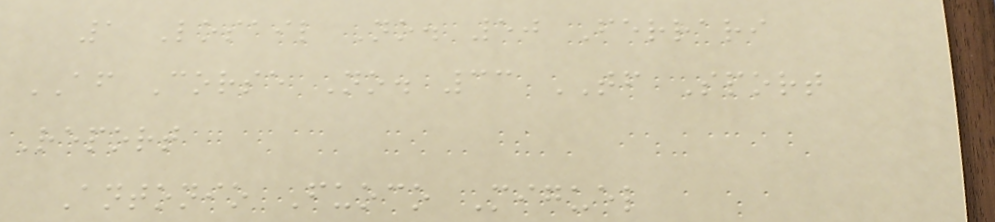1 Losail No. 50 Ferrari
AF Corse No. 33 TF Sport
Report
Antonio Fuoco Miguel
